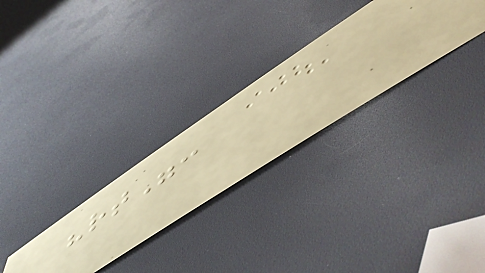"rt":
